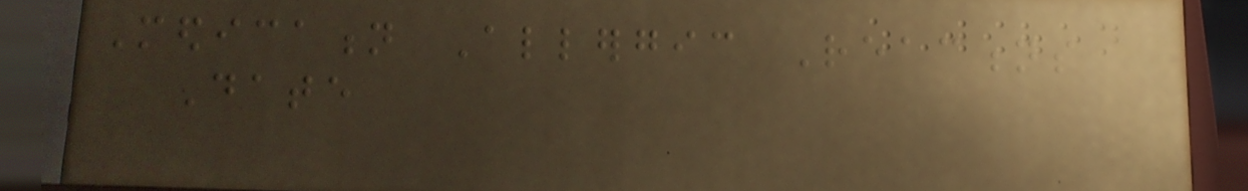Medication Allergic Reactions
Date
